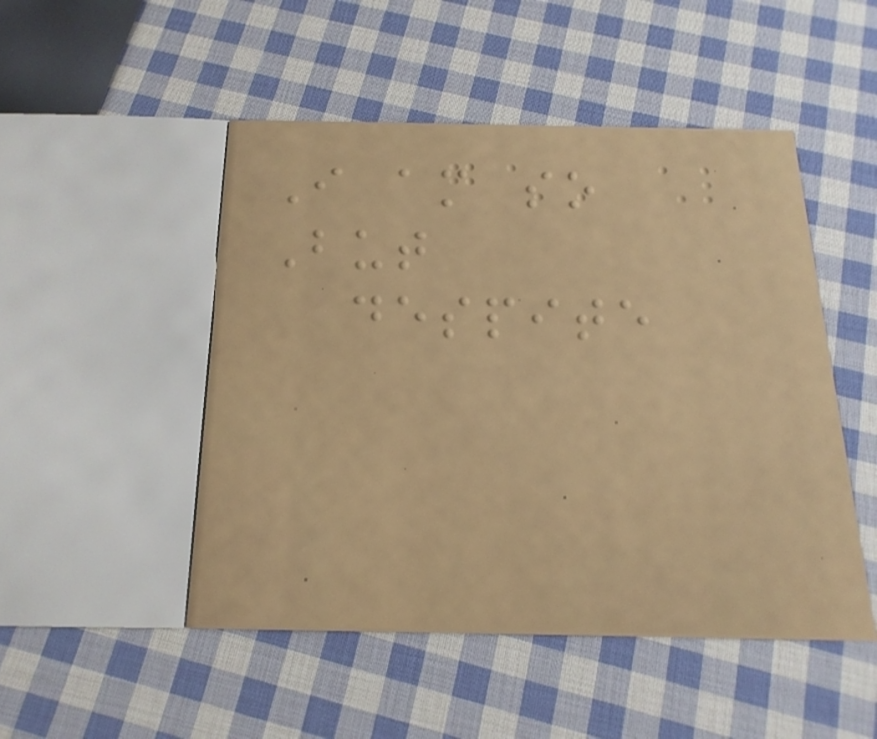I am so
But
despite
